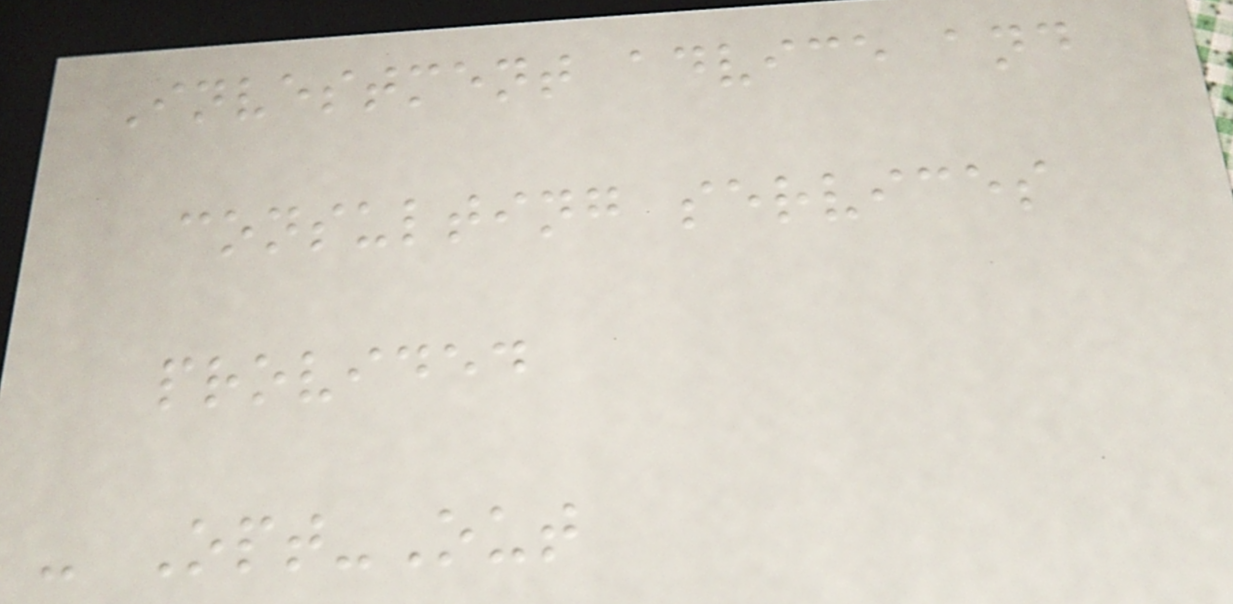Investment advice and
consulting services
provided
- Opt-Out
